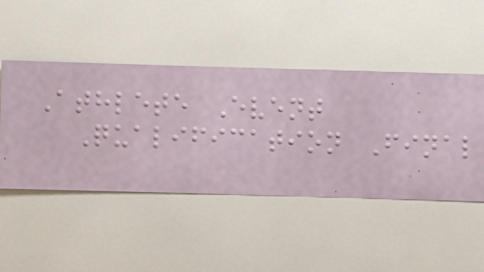Athlete Event
Qualification Final
